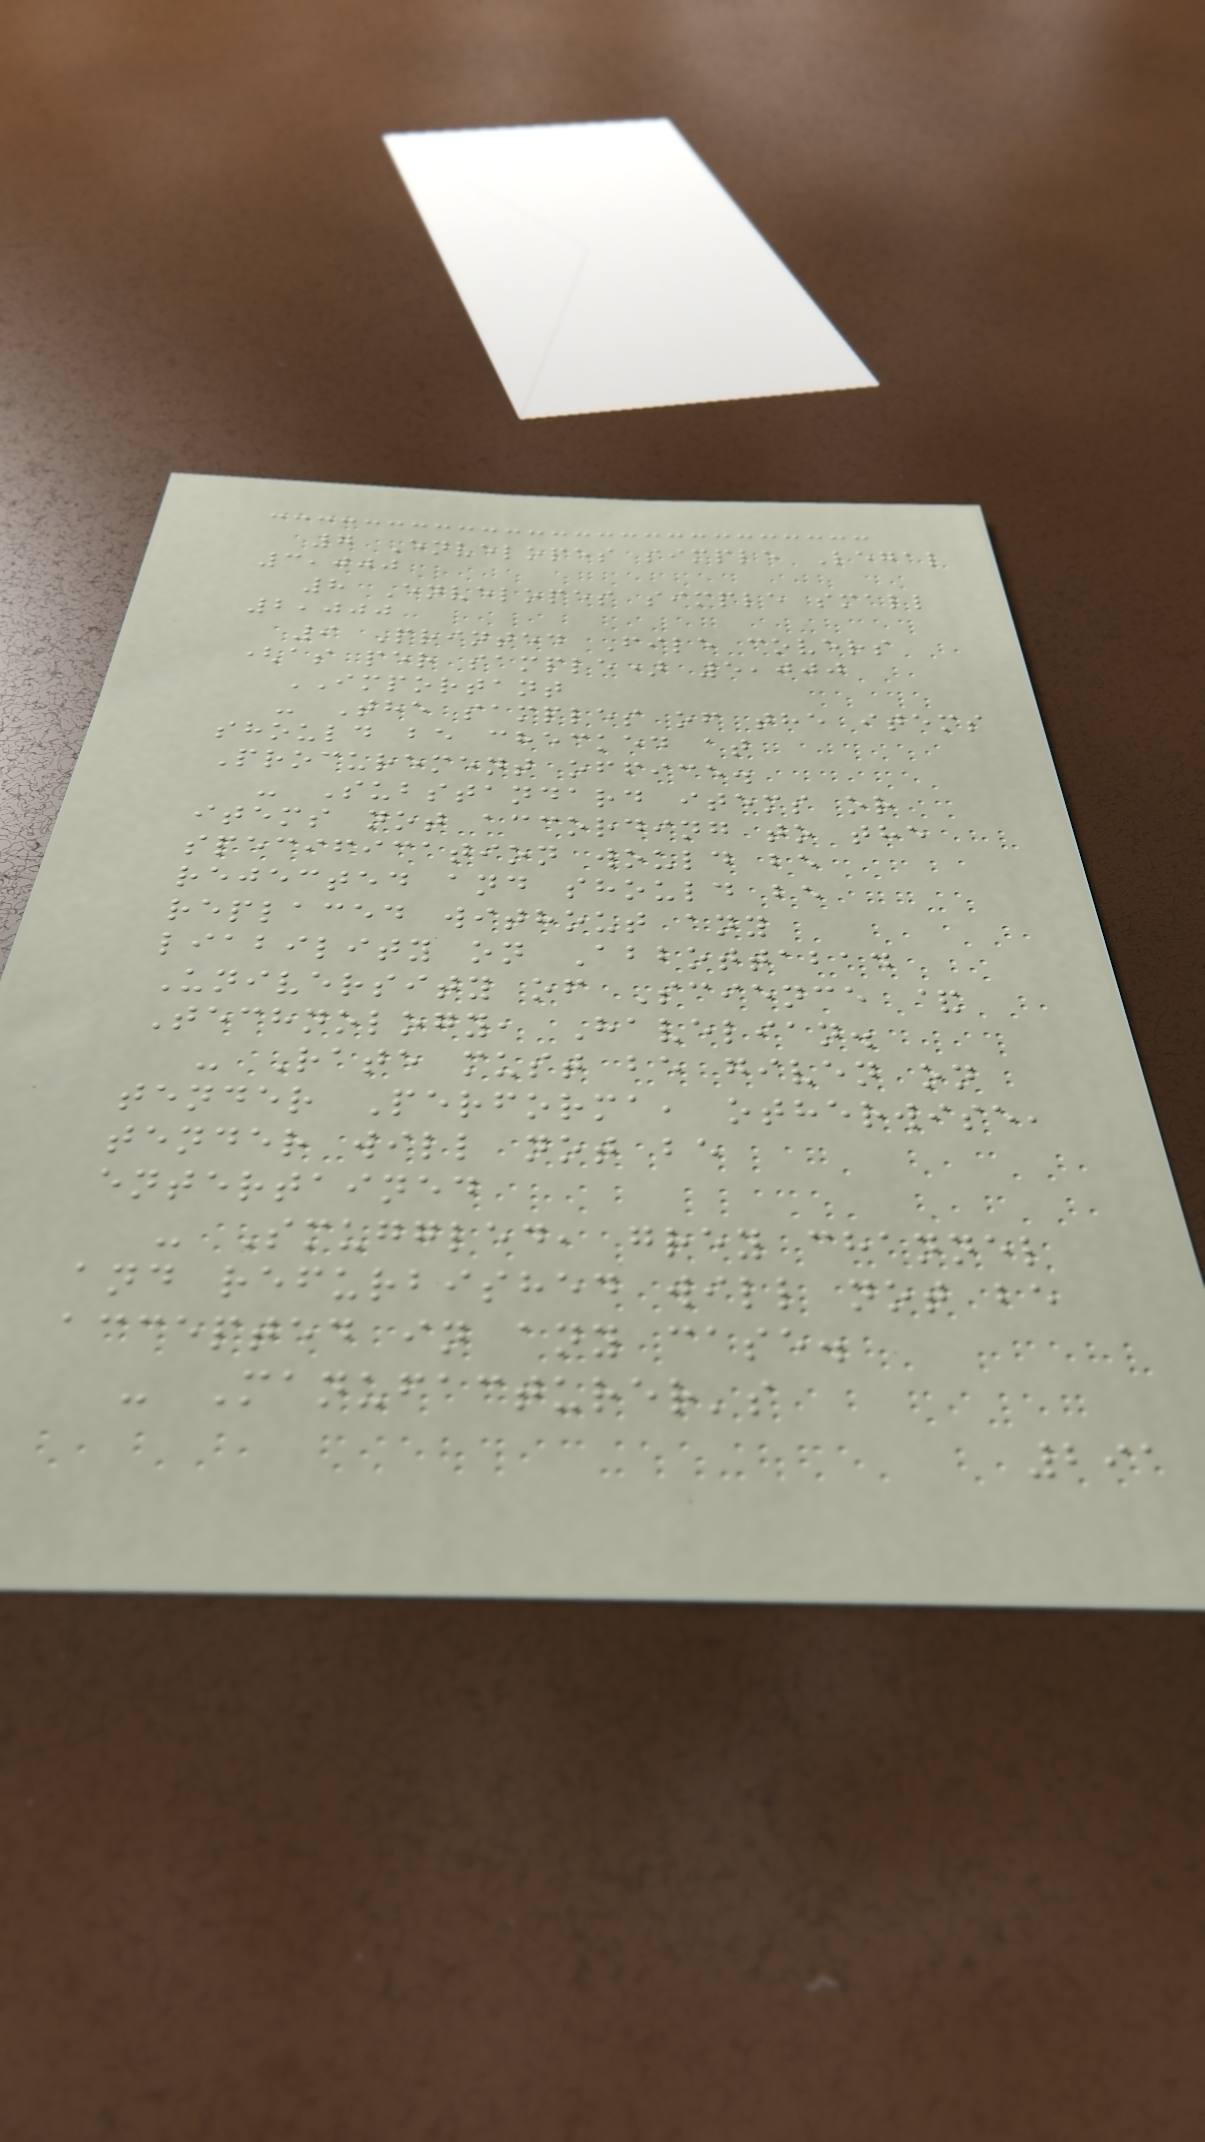7 Envelopes simple Legal
3,000
8 Envelopes simple small
2,000
9 Printed File covers
(as per sample) 5,000
IMPORTANT
- The samples of the items
should be checked at
Procurement office.
- Substandard items or
items not according to the
specification would be
rejected and should be
replaced without any
liability on Abbottabad
University of Science &
Technology, Havelian.
- Rate must be given on
tender Performa, otherwise,
tender will not be
entertained
- Smuggled, grey channel
and refurbished will not be
accepted in any case.
- Manufacturer's
291
